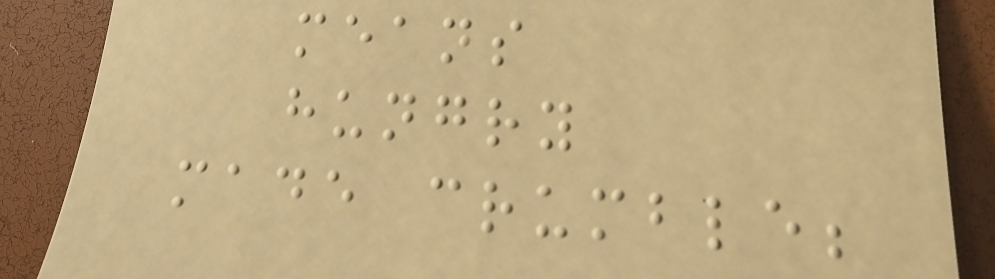means
hungry
made crumble;
